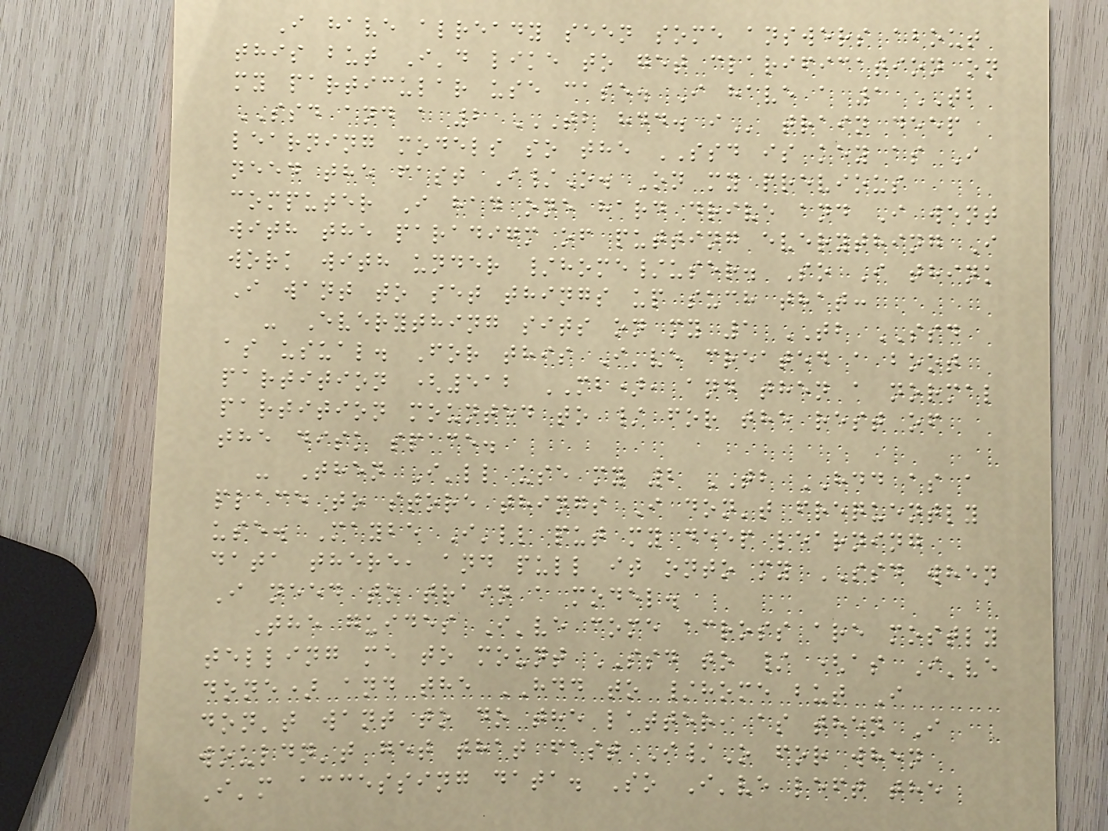I have already seen some answers about
this but I'd like to get clarification on
my particular use case. I have a 1 TB
SSD and a 2 TB HDD. I train deep
learning models so the SSD is key as I
need the fast I/O. On my previous
computer I had one hard drive and I went
with the paradigm of putting everything I
work with under /home/user. So I think
I want to set things up such that:
- Everything sits on my 1 TB SSD
as usual. For this I've created a boot
partition (512 MB), and then a normal
partition mounted to / for the rest of
the disk space.
- Then I'll use my 2 TB HDD as a
place to store things I don't frequently
use. Maybe I'll put my deep learning
data there, and pull it onto my SSD when
I need to train a model.
The guides I've come across are mostly
telling me to mount SSD to / (as I've
done) and the HDD to /home but I
don't want to do the latter, as then I
wouldn't get that fast I/O for when
I'm accessing data. So I've left the
